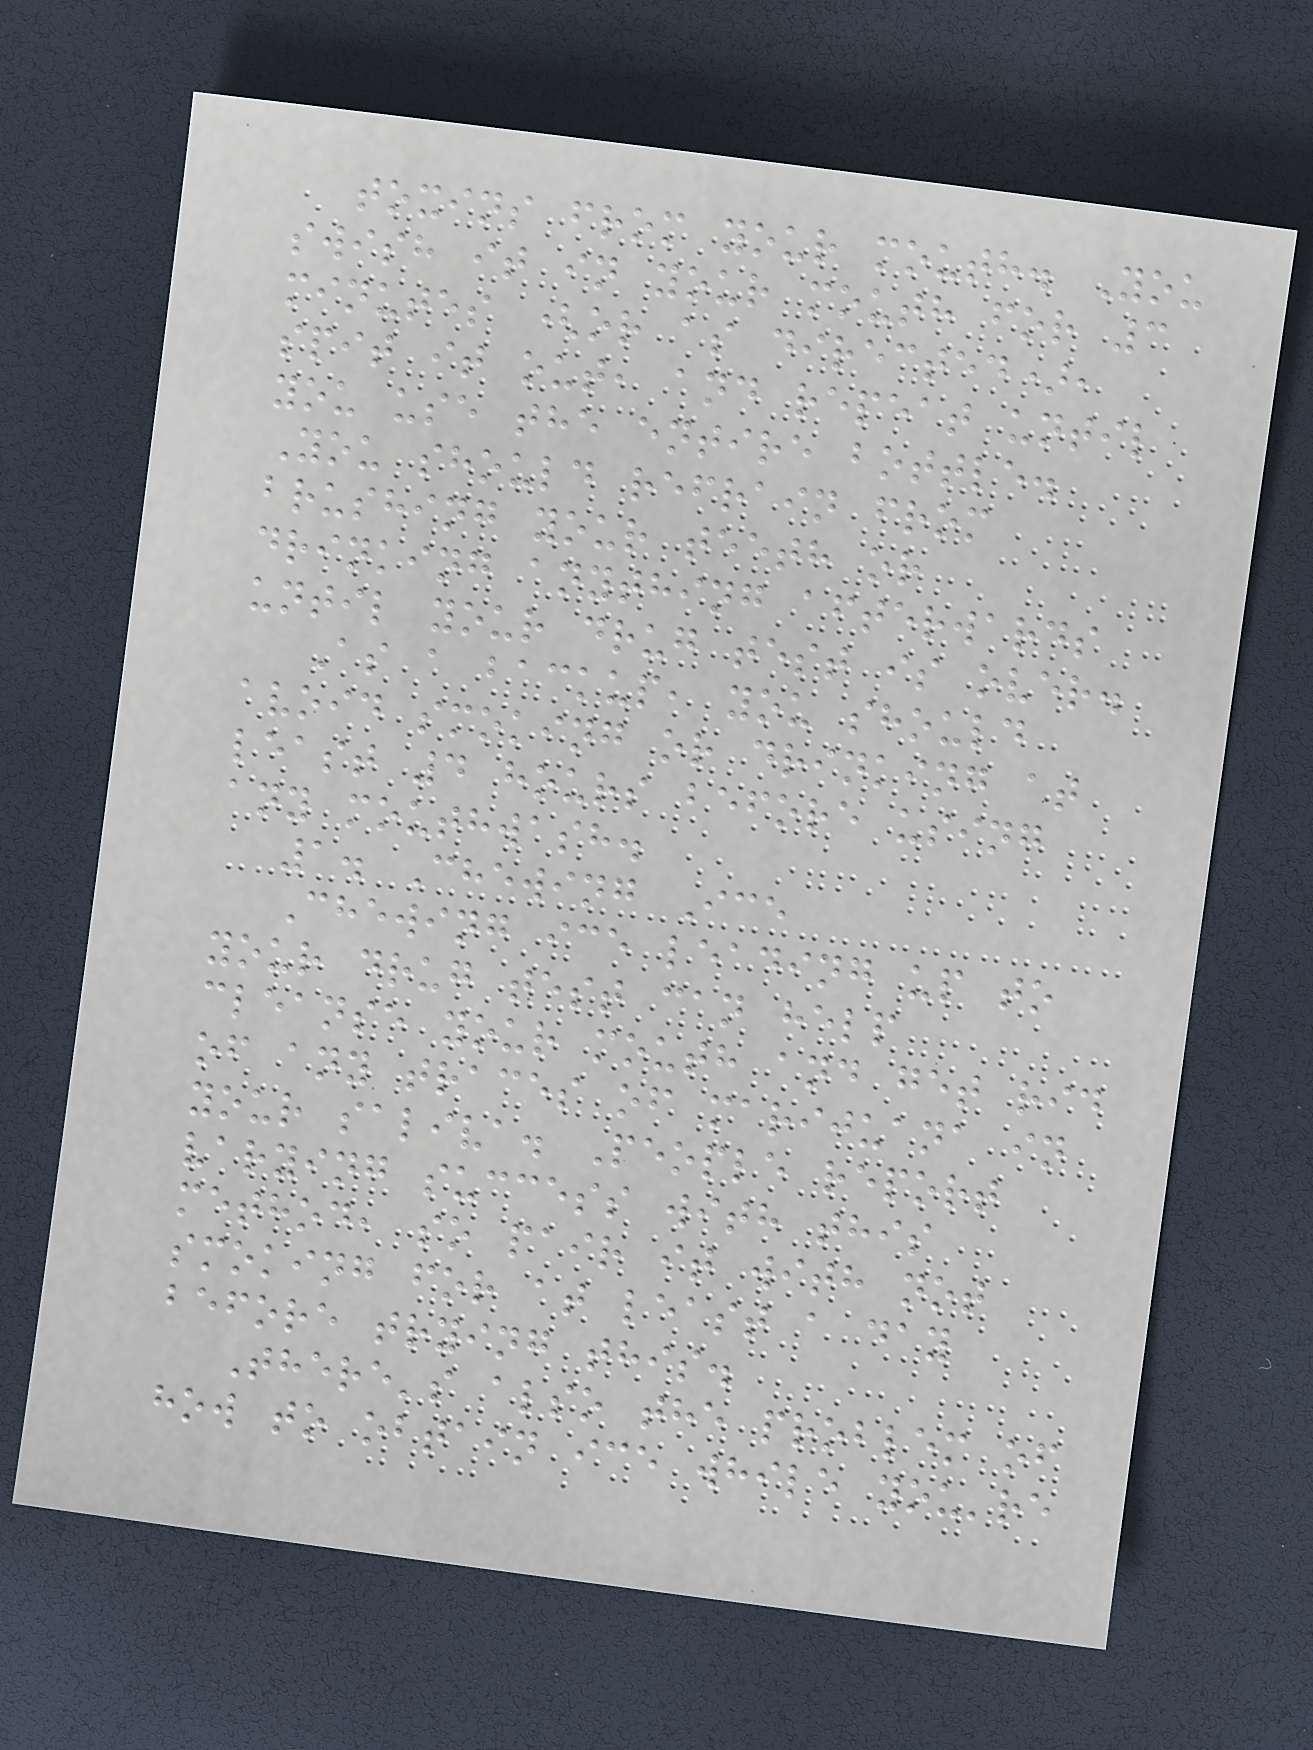toxins from your mouth. You
swish it in your mouth for 3
minutes (or as directed),
spit it out, and repeat until
you use the entire bottle.
You should refrain from
brushing your teeth or
drinking anything afterwards
until your drug test is over.
As a backup, you should
avoid smoking or drinking at
least 4 hours before using
any mouthwash.
1. Chewing Ice
Chewing ice leading up to
your drug test can help
cleanse your mouth and get rid
of any traces of marijuana in
your saliva. People report
varying success with this
method, so pair it with not
smoking for at least a day
before trying this.
There's also the problem of
how to obtain ice while you're
